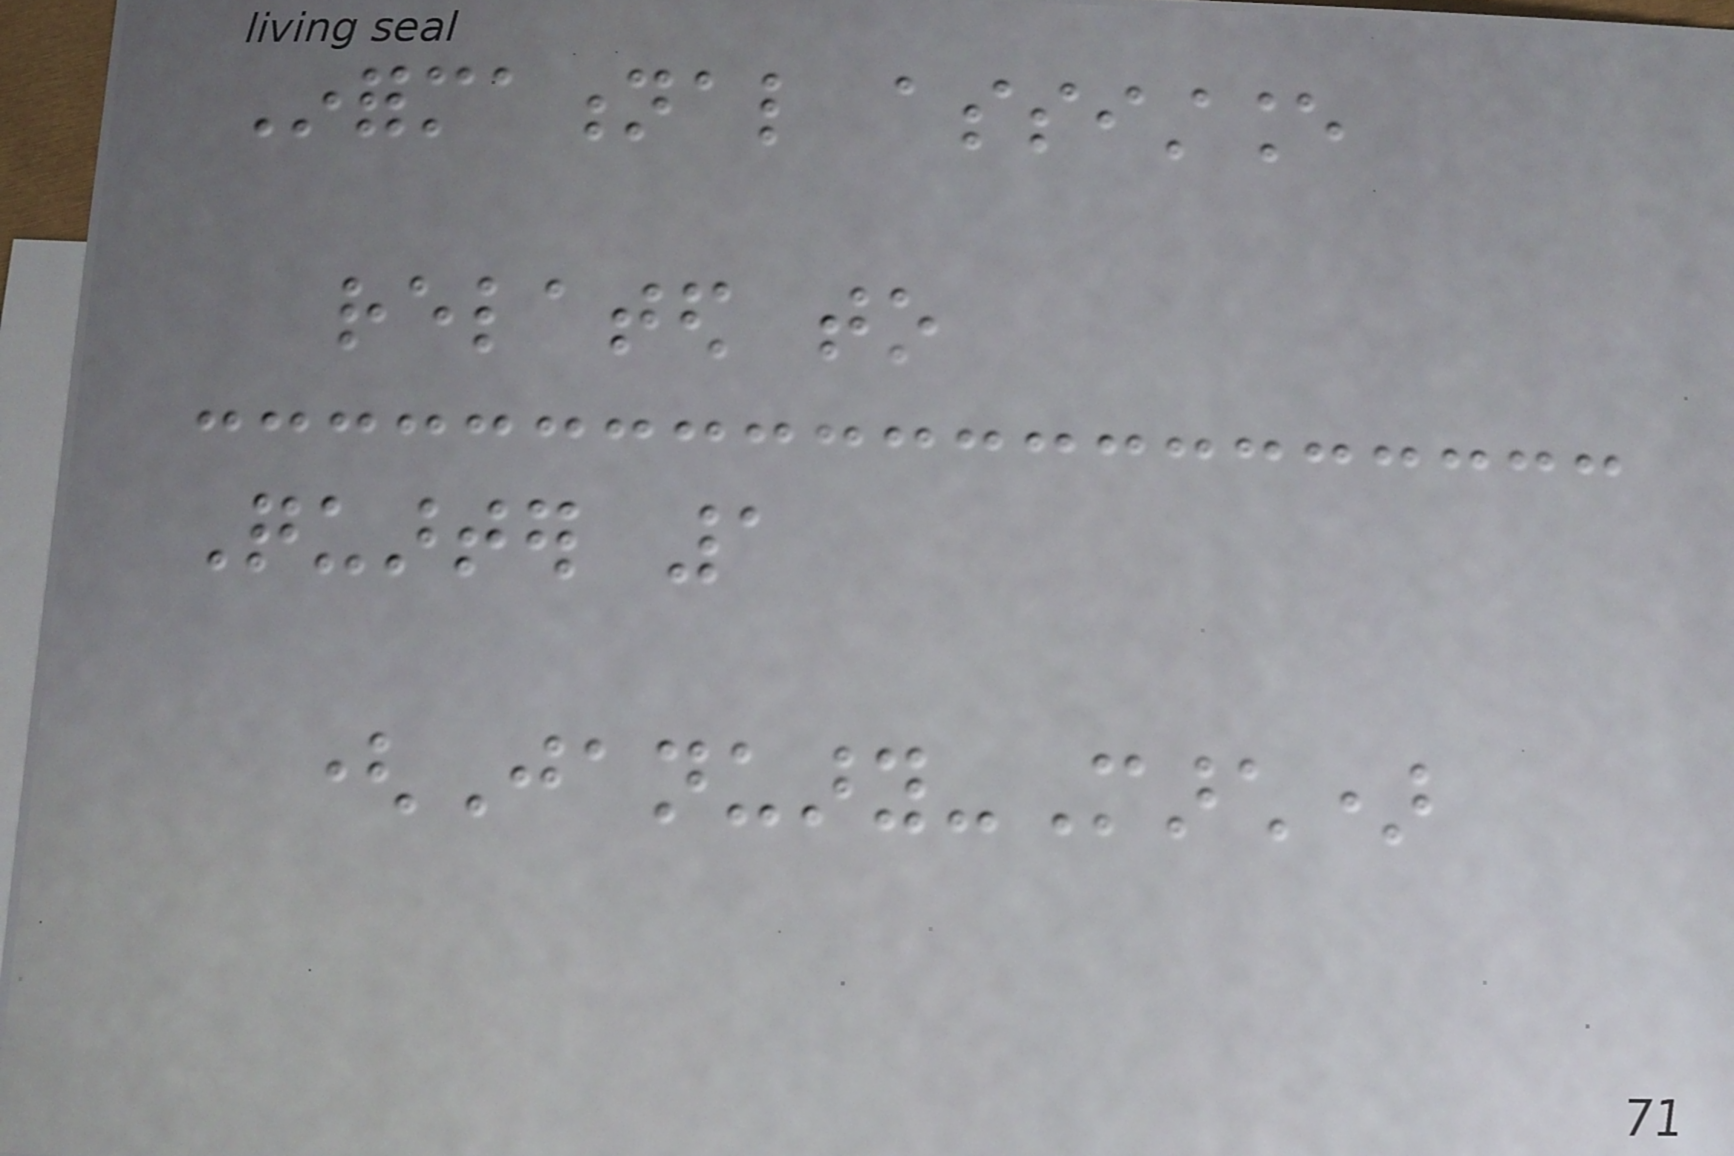Informational assistance
related to
Quarter 1
(January-March)
